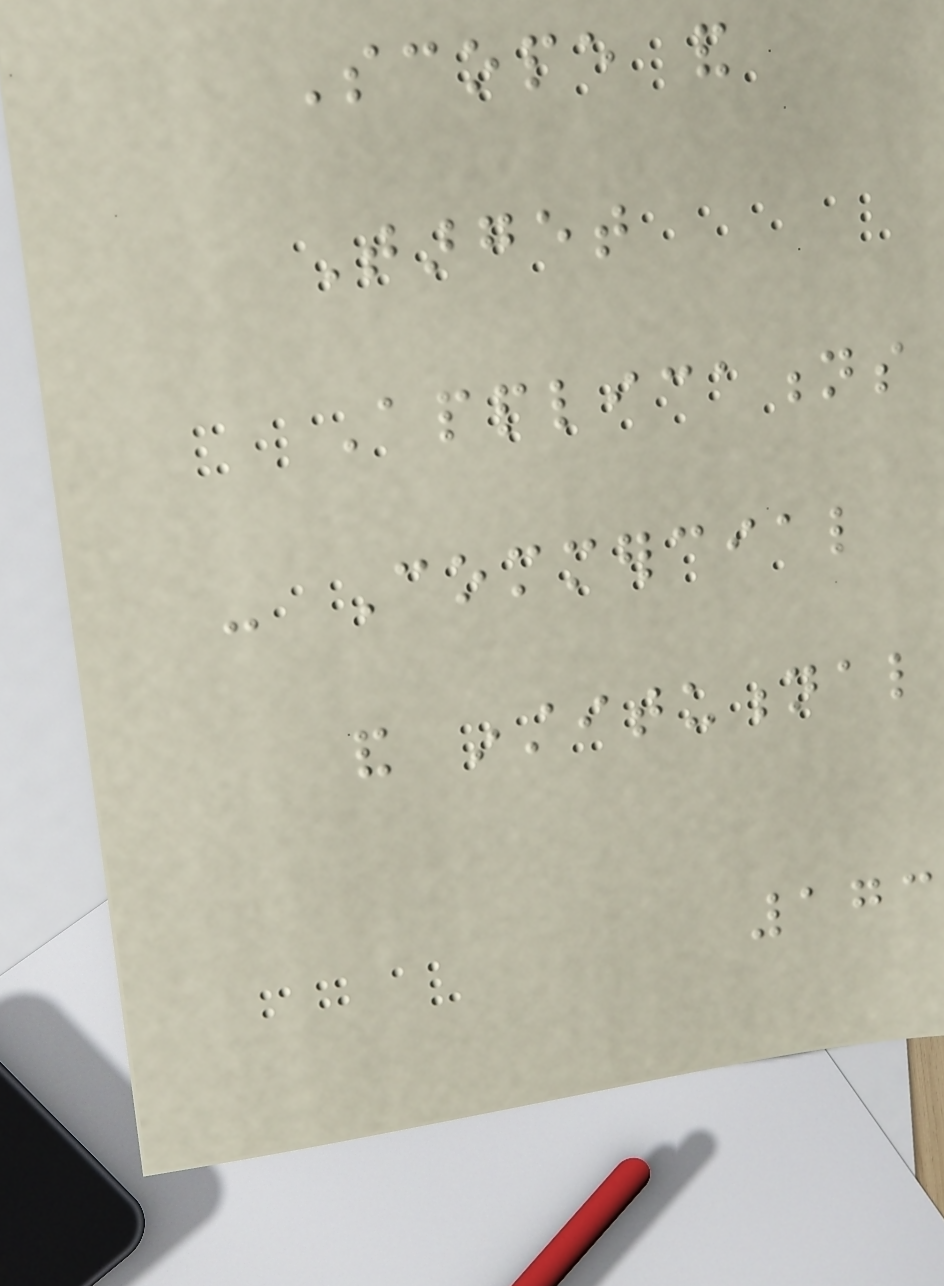Scope and
Target
Applications
- Commercial
and institutional
173
